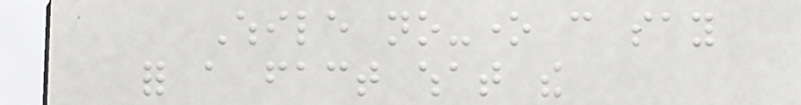While no-one can say
for a fact what the
